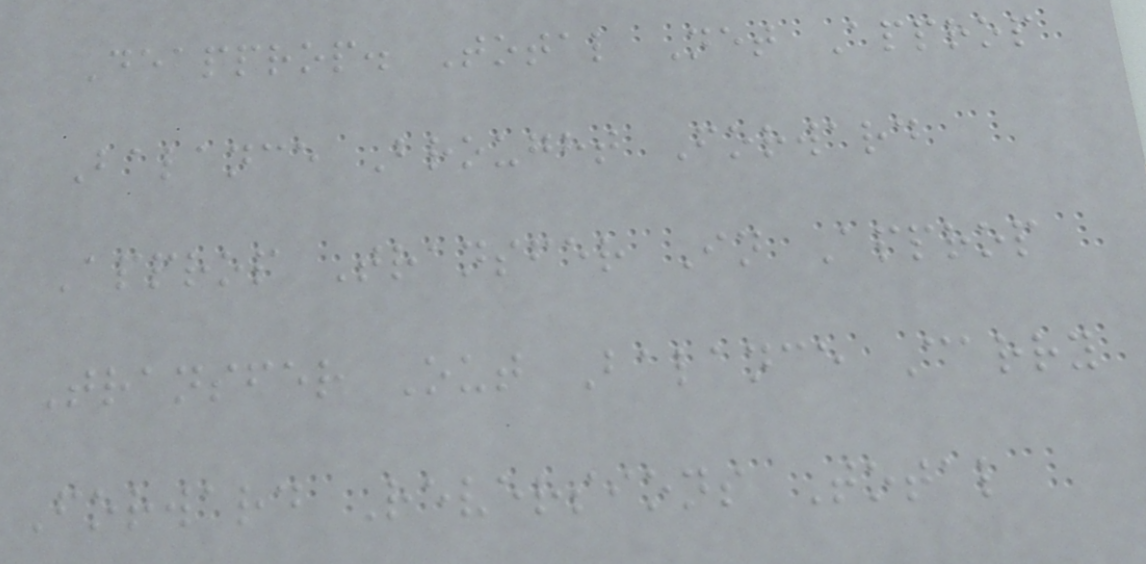Deapprop. Total Net Approp
Balance Brought Forward
Approp Transfer In Approp
Transfer Out Balance Carry
Forward Reversions Total
